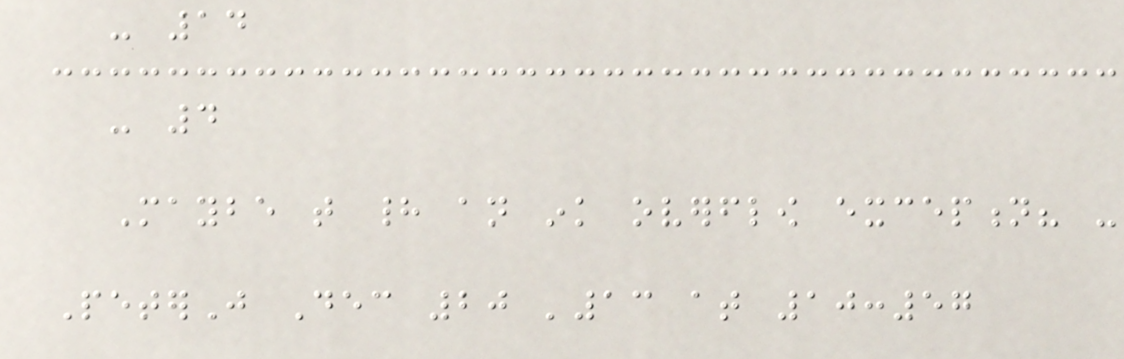- 14
- 4
Maybe that had an ink overflow exception? -
PeterJ Dec 20 '13 at 10:57
